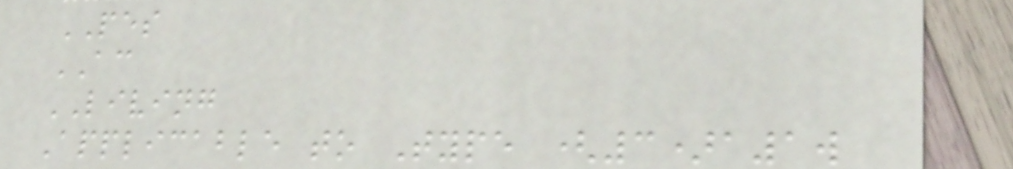PES
AC
LIVING
Applicable to Type (3)a1w
